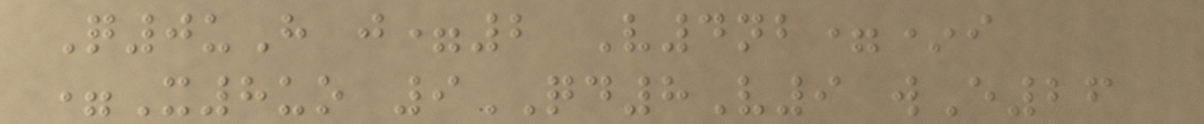Q0uH j=2 V4nb=*i
=X8uo 9QD8V9 wE26
